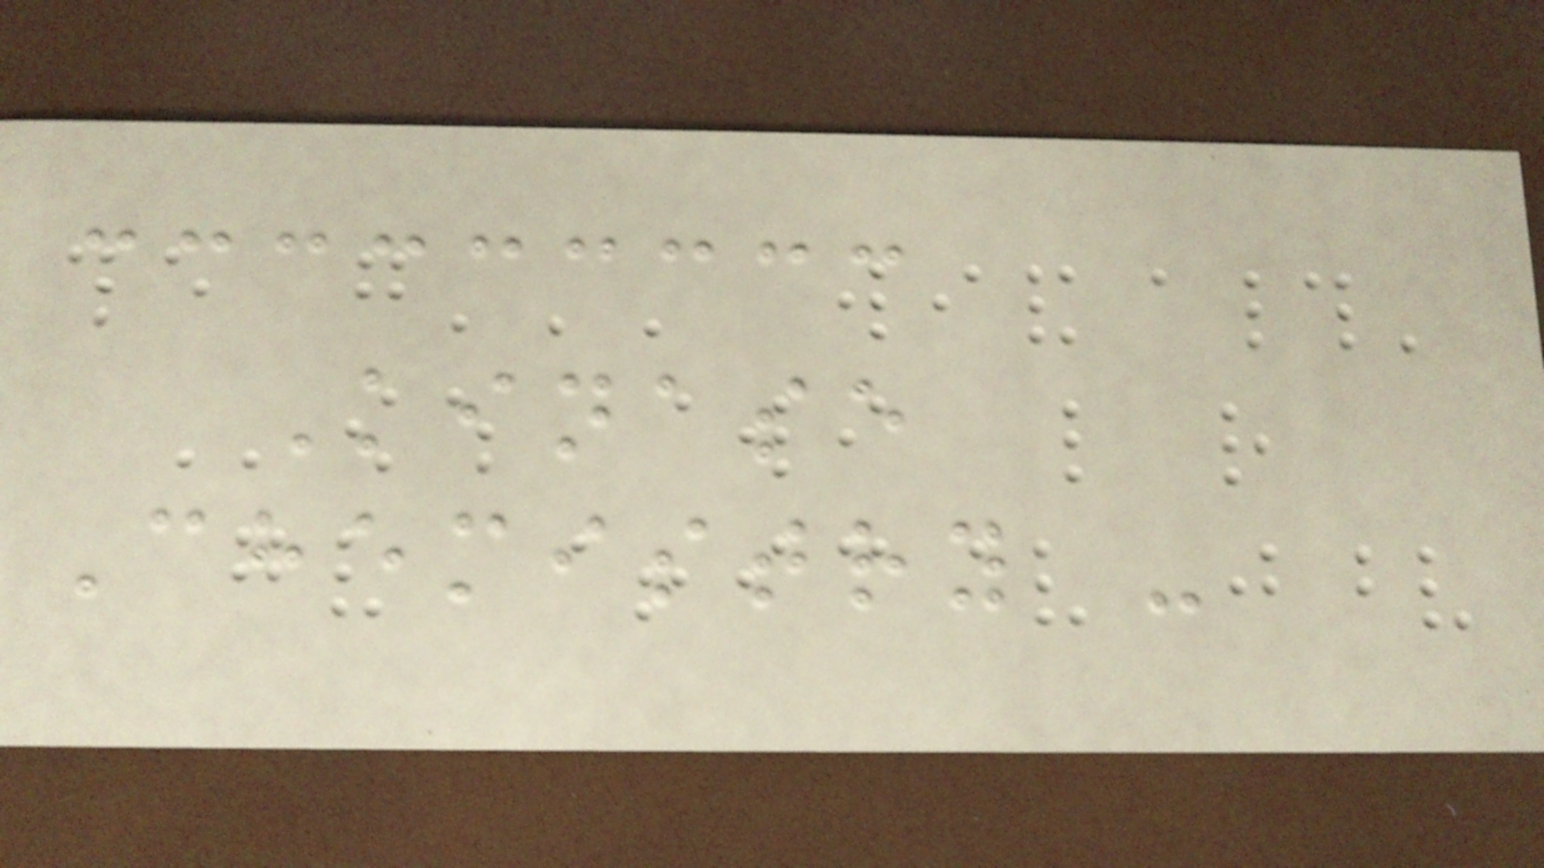Kinase
Chemistry -
